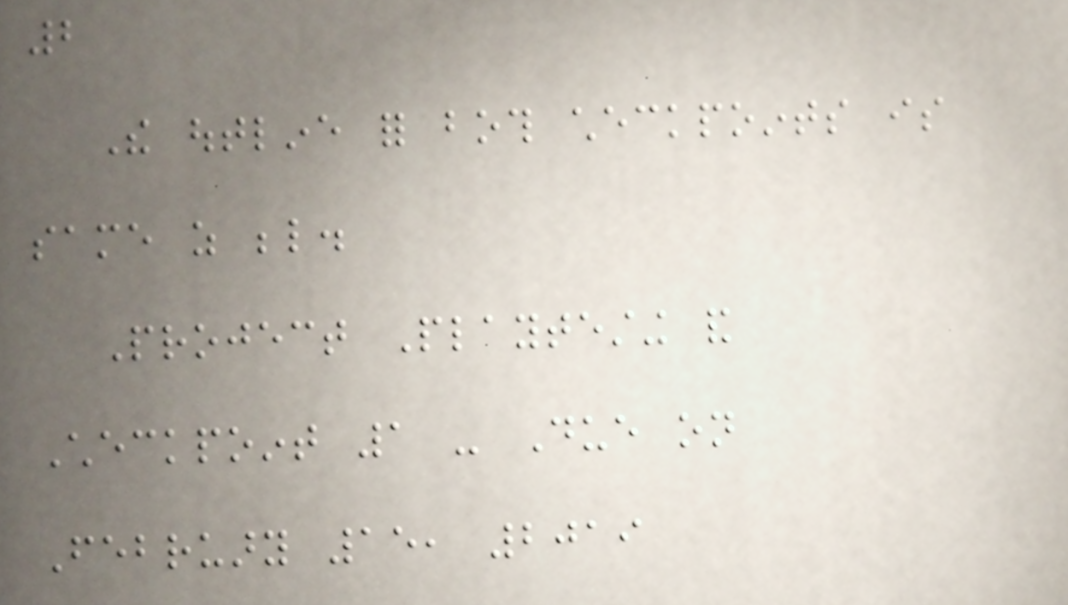2
The outline for both checkpoints is
same as below.
Project Playtesting and
Checkpoint 1 - Due on
February 15, 2019
